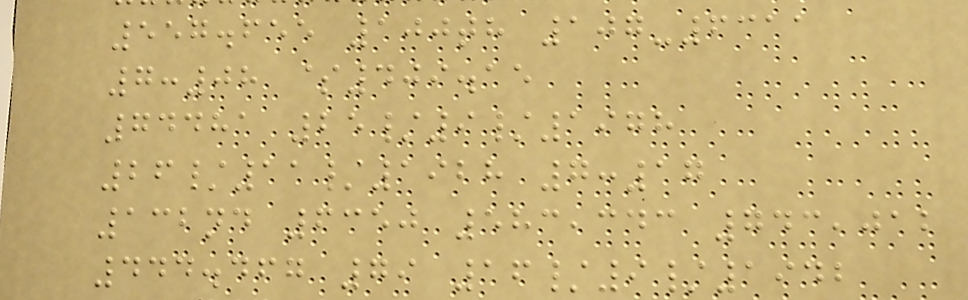557.655 100th 107-6311
7:08 $409.15
74481 25/9/1978
26/11/1928 7:17
132nd 6350 583,343 743,012
444.467 79 16/9/1942
